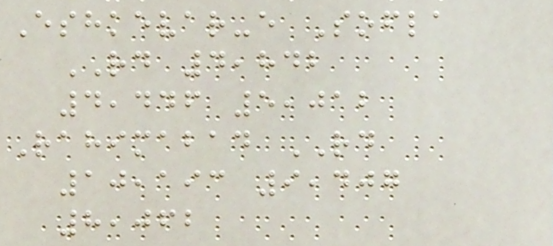Eshkevar-e Sofla
RD 4,842
4,446 5,012
Rahimabad RD
10,193 9,407
8,062
